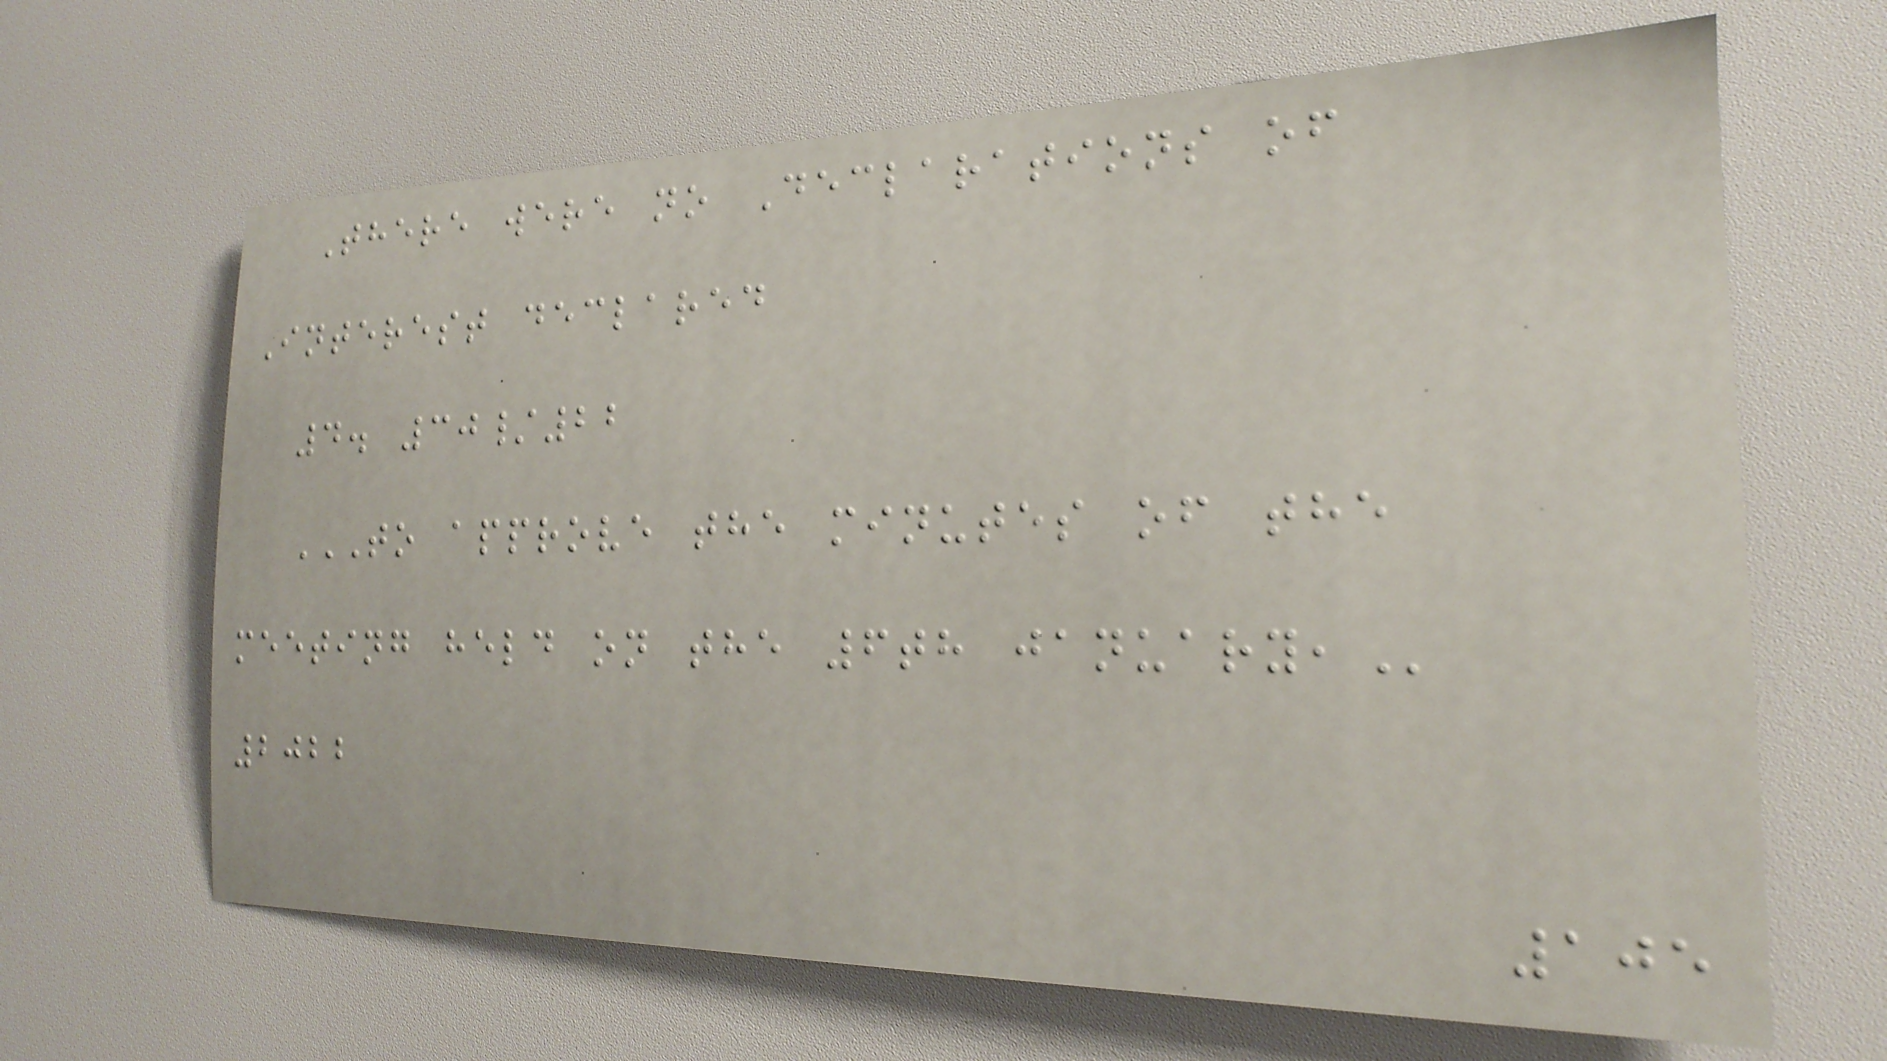There were no Declarations of
Interest declared
4. 30/22
TO APPROVE THE MINUTES OF THE
MEETING HELD ON THE 6TH JANUARY,
2022
105
